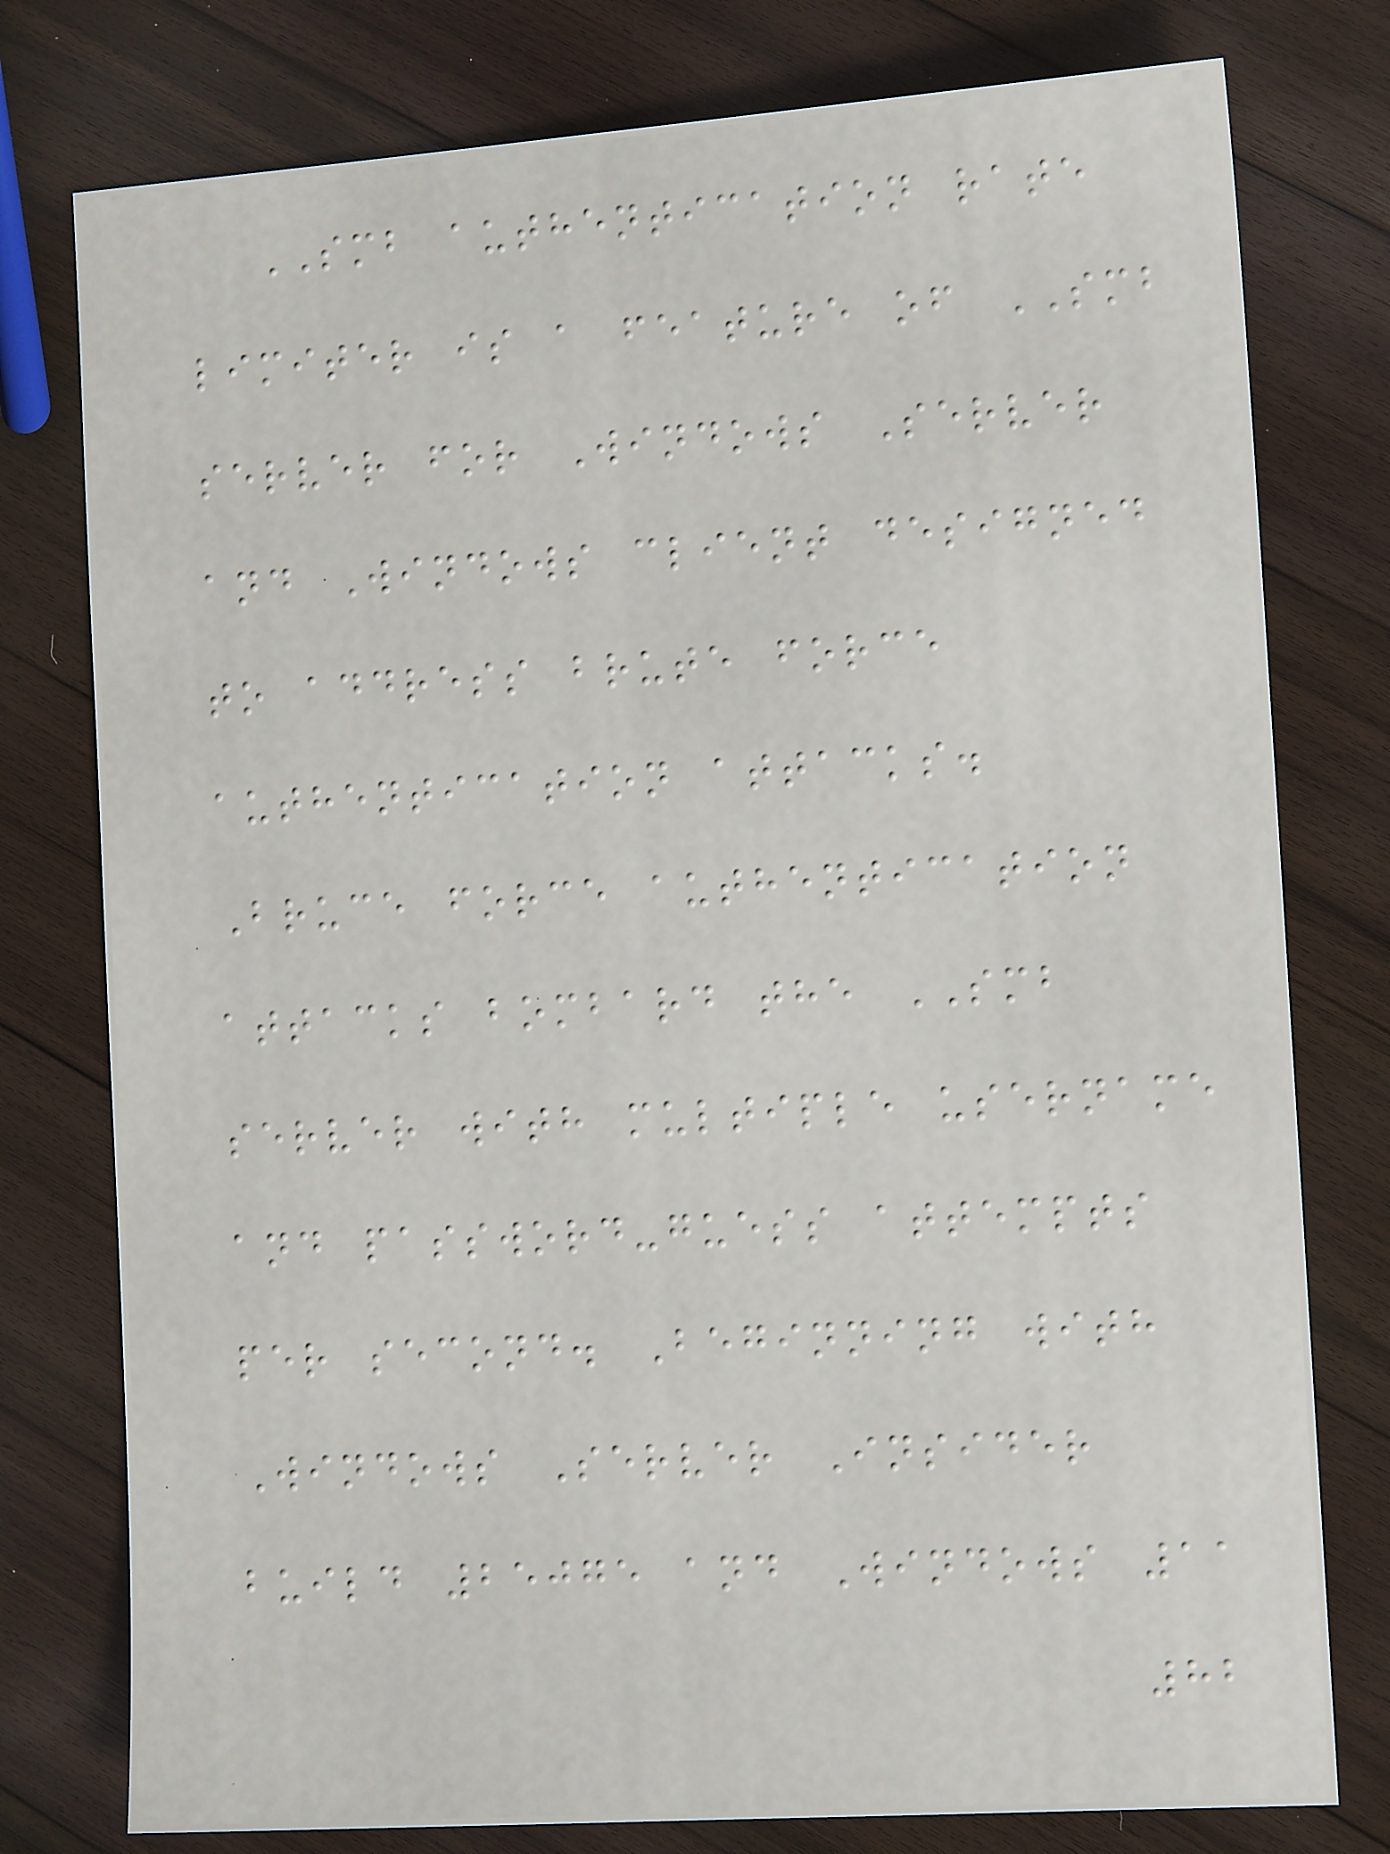SMB authentication rate
limiter is a feature of SMB
server for Windows Server
and Windows client designed
to address brute force
authentication attacks.
Bruce force authentication
attacks bombard the SMB
server with multiple username
and password-guess attempts
per second. Beginning with
Windows Server Insider
build 25075 and Windows 11
82
